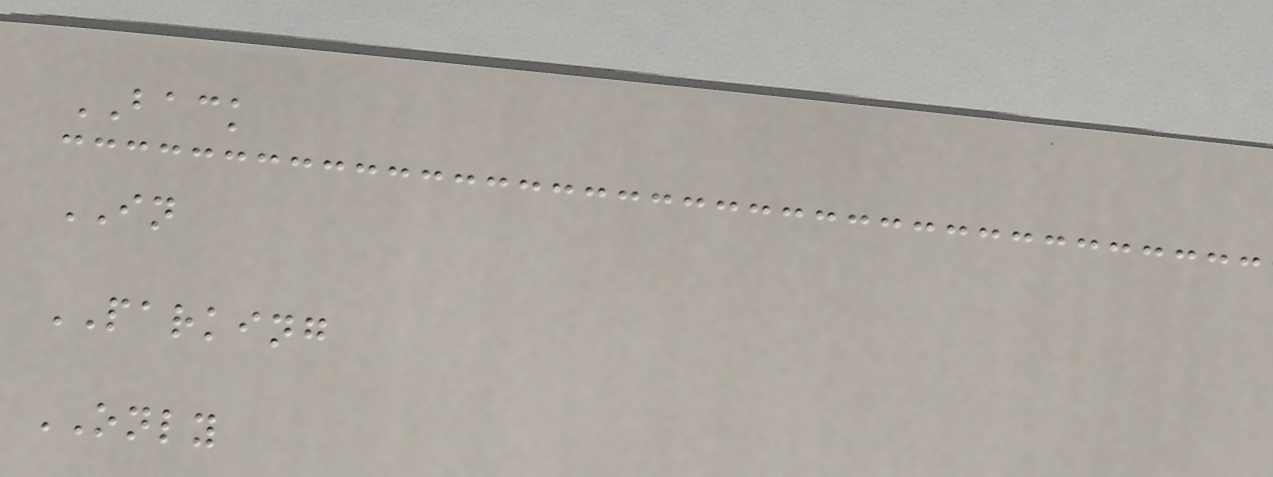BACK
IN
PARKING
ONLY
